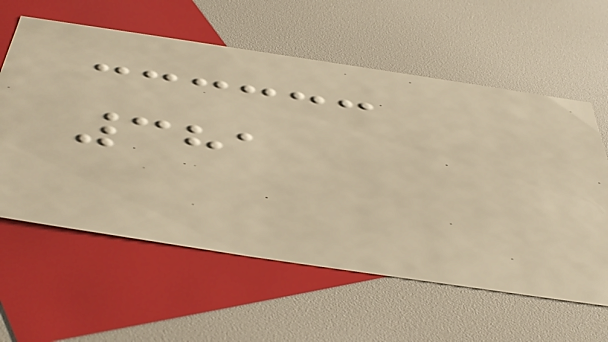381
